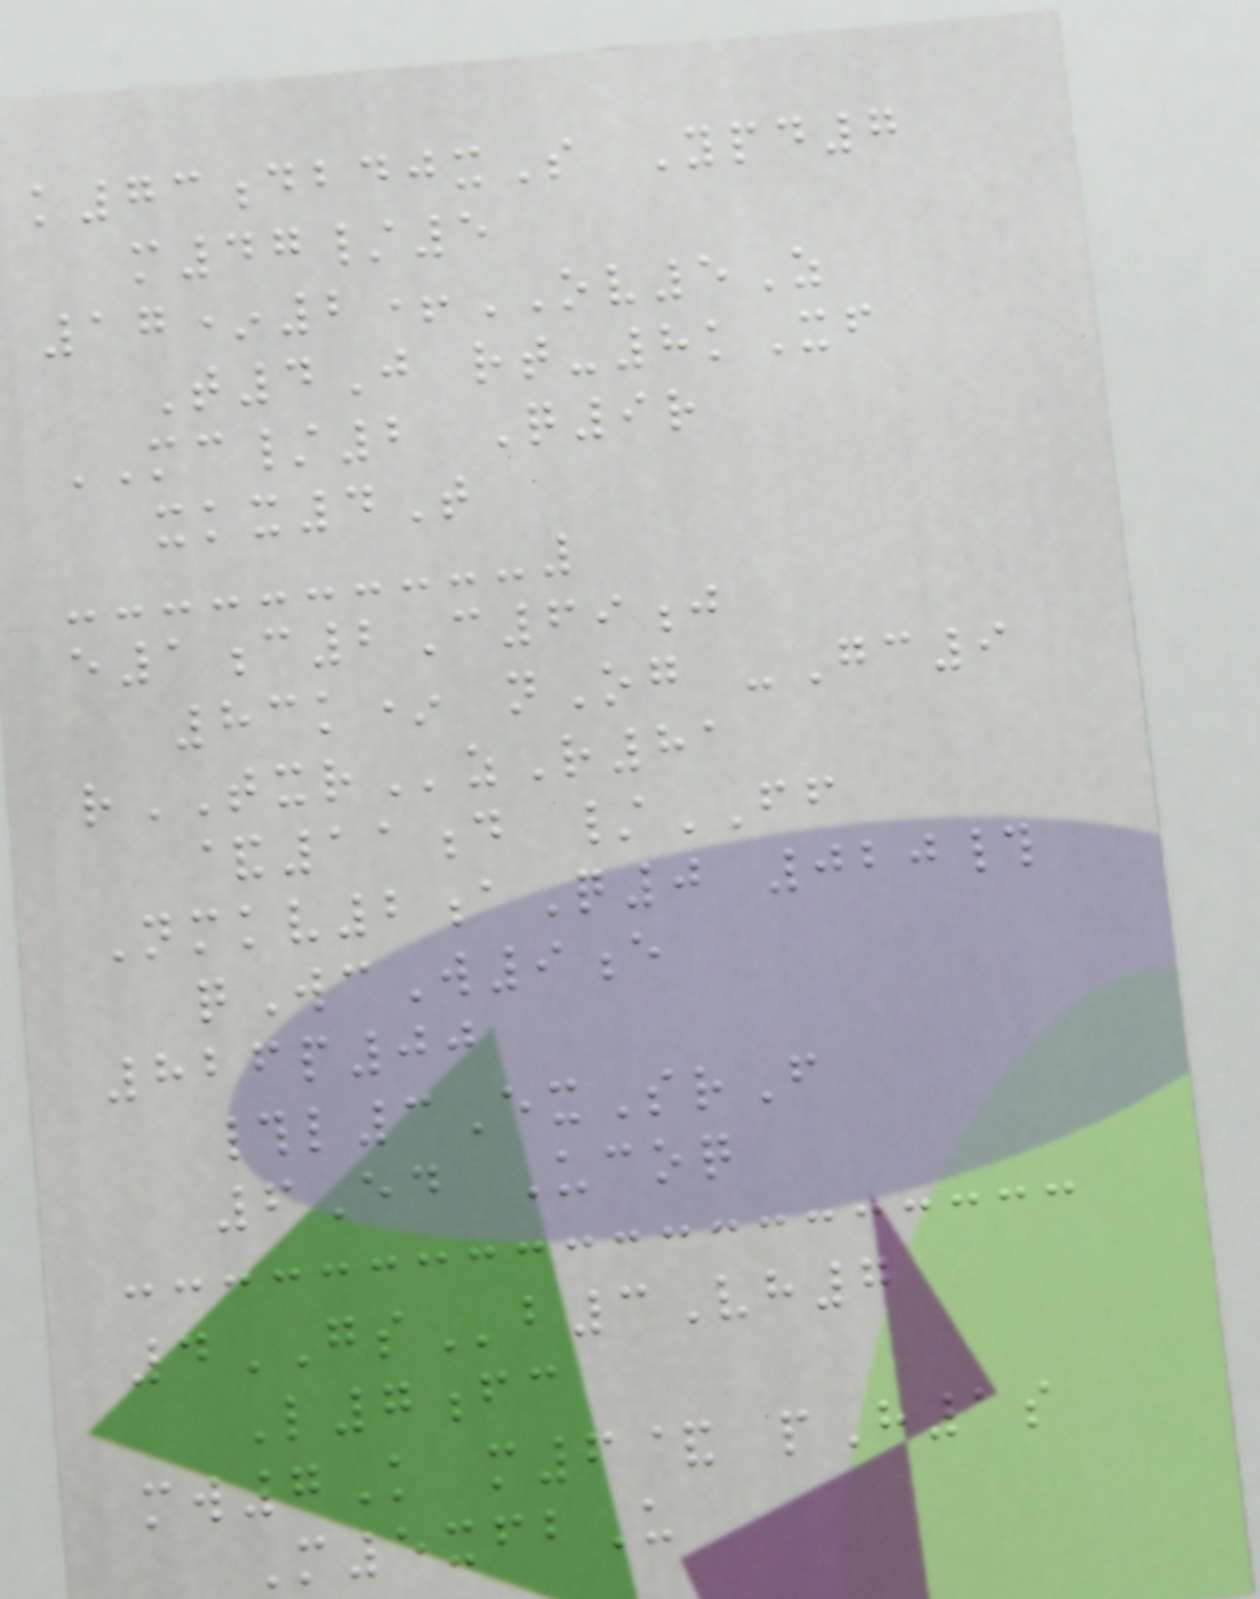k73dbdjxS Ypd7
m47/5
17*2+OV5Z
T4J rt-8kXf
MC/2 Q9r
xkx4T
e1c2C69j
83k* nOg -Gc9
rTXRzR81
&11d /FF
Nmkv2aQ0 020#
qWcW9e
826p00
#l3ExSrF
6Ed Ucoq
4GSb3Vh7
L7fc
mw7K m6& pH1s
M5xfbU
